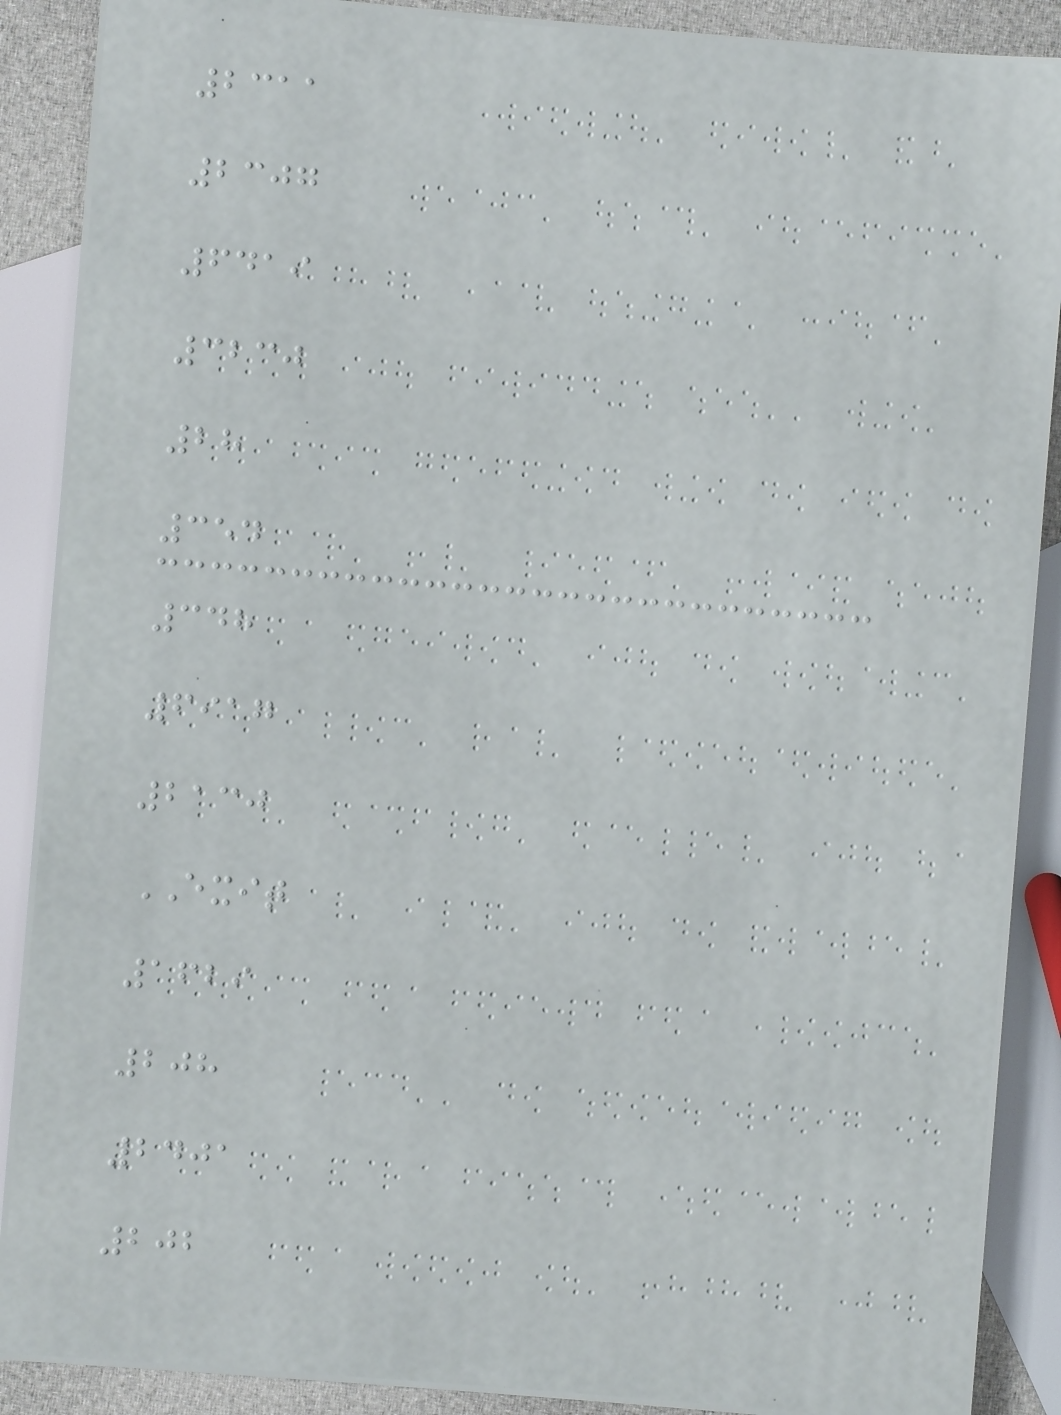2311
2307
6419
3230
28
354
348
6917
2130
EXIT
1629
208
2401
202
